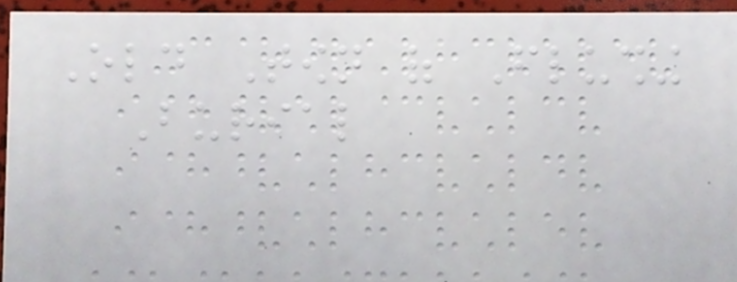Old Town of Flushing
Burial
